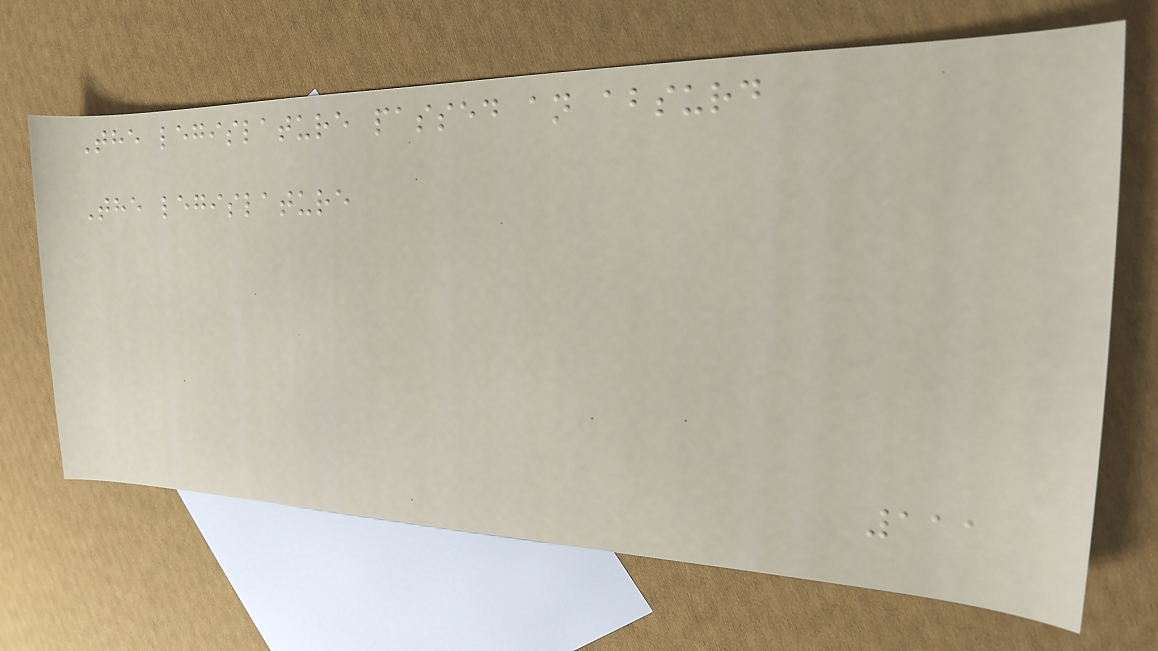The legislature passed an absurd
The legislature
111
